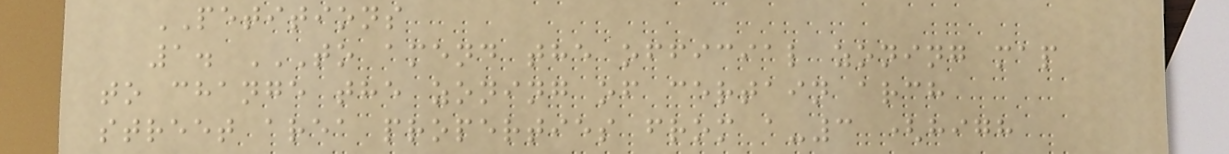PETITIONS
1. TO AMEND THE OFFICIAL ZONING MAP
TO CHANGE THE ZONING OF CERTAIN ARCH
STREET AREA PROPERTIES FROM A-3 (HIGH
